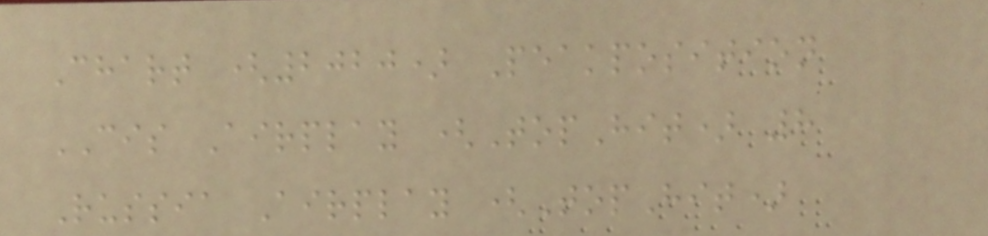Chart (2020) Peakposition
CIS Airplay (TopHit) 8
Russia Airplay (TopHit)
